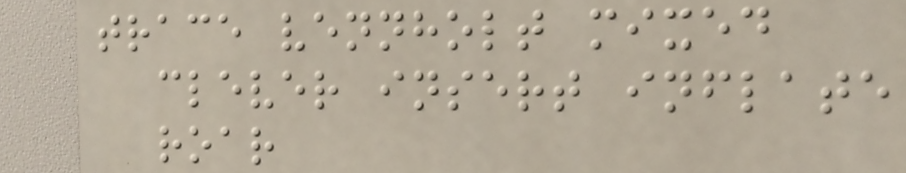trace vennholt mixed
clever insert inflate
roar
